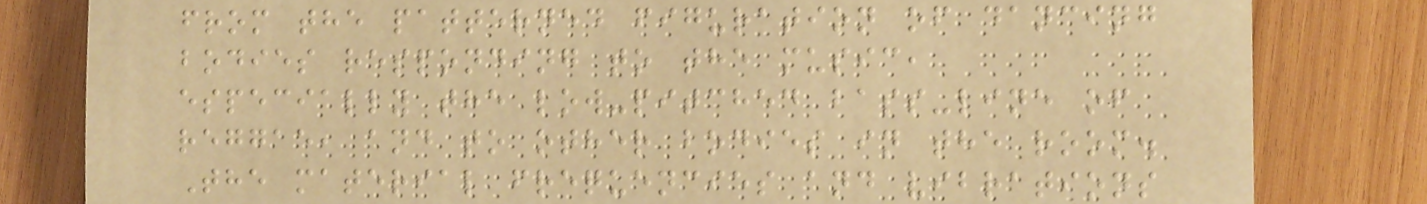from the patterned figuration of dancing
bodies responding to the music,
especially the low-pitched bass-line of
reggae, and to other bodies in the room.
The material frequencies and vibrations
